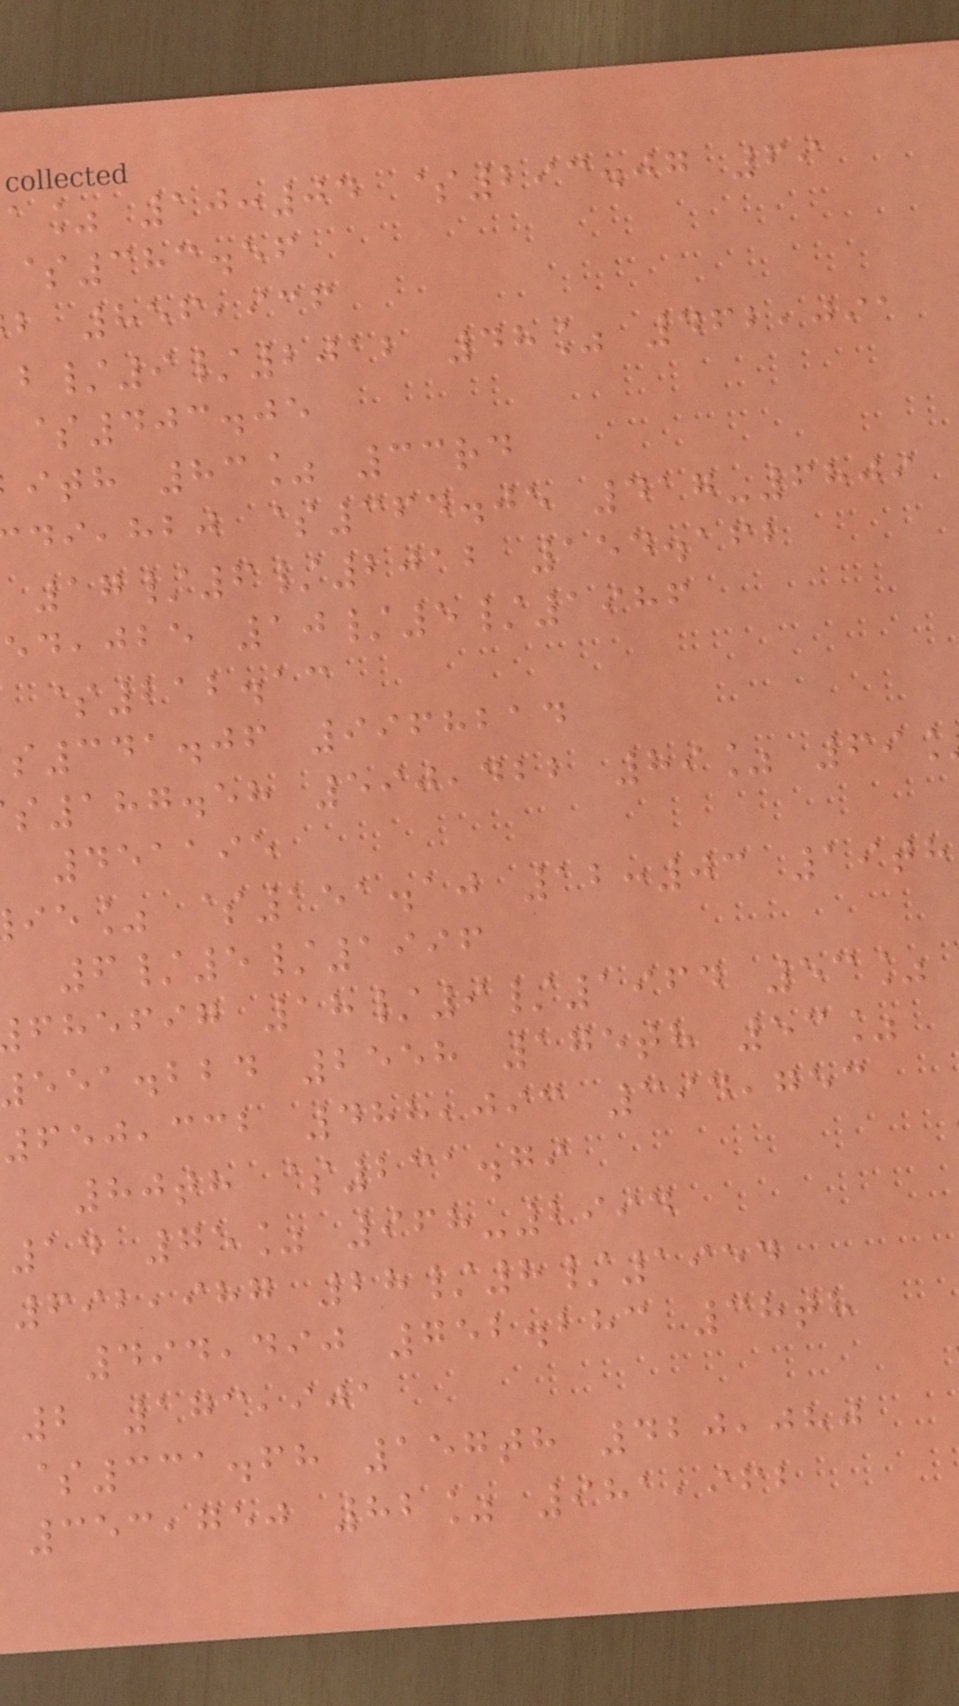a% 10:04 $293.07 69
$383.56
b 856,936
/9/2012 48% 462,091
$403.05
ith 83% 33rd
,hbj $364.05 417-6809
17/6/2012 154.162
,jbe 10/5/1986
$212.13
341.06 9968214
187.58 590,422 89% 69
451195
ie% $151.10 12:03 19th
6/5/1996
fhefig 18/9/1964 53%
eea.bbd 2558 175th 53%
650,332 488,093 394,753
80th $231.79
14 75% 968-2994
692,987 28/8/1954
494,490 752.283 38th
2 173,901
$331.68 157th 420,080
353,750 82% 981,962
